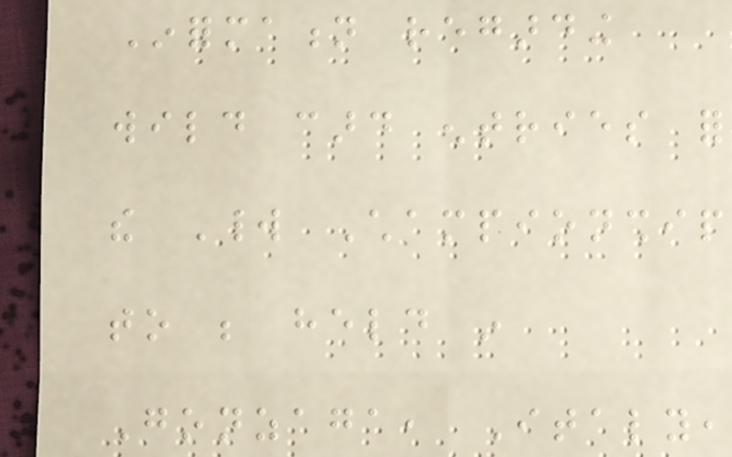Information regarding
wild card entries for
the World Championship
to be held in
Gonzaga, Italy,
